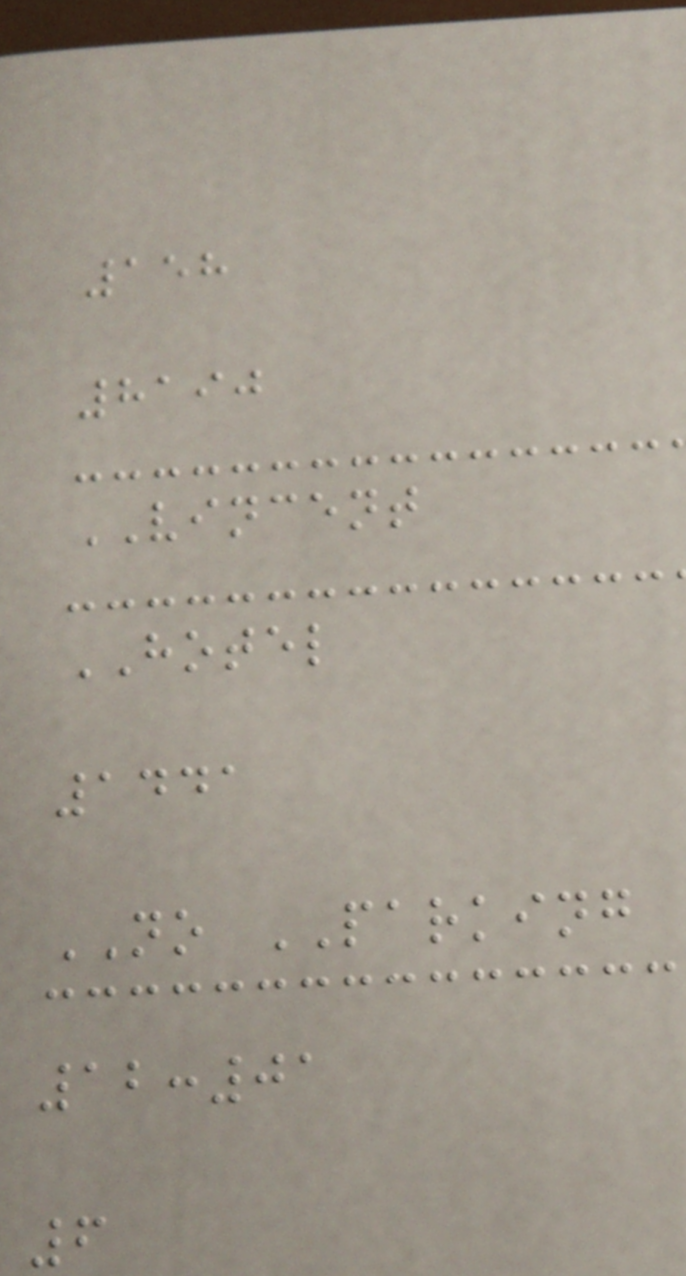158
8190
VINCENT
HOTEL
1441
NO PARKING
12:01
6
